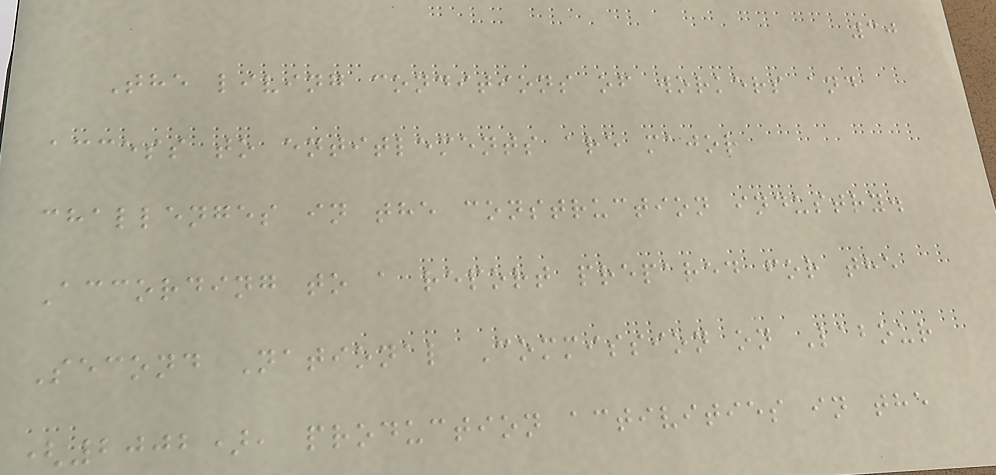30
The living conditions of workers and
access to entitlements are major
challenges in the construction industry.
According to a report prepared for the
Second National Commission on Labour
(2002), production activities in the
